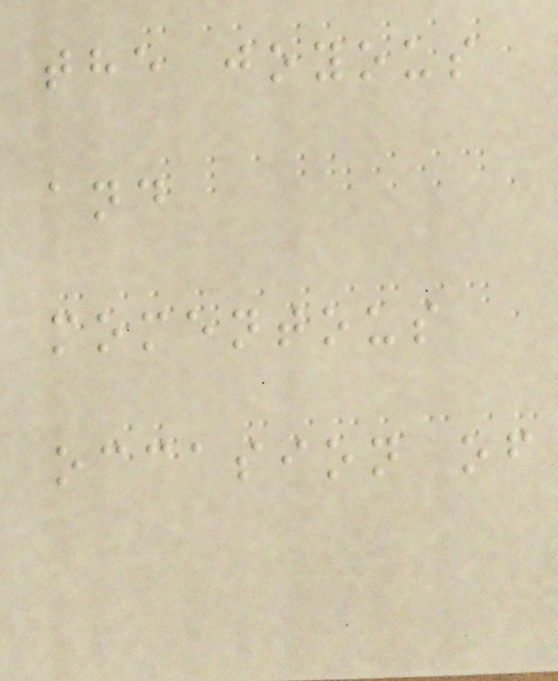the joyous
and
momentous
occasion of
